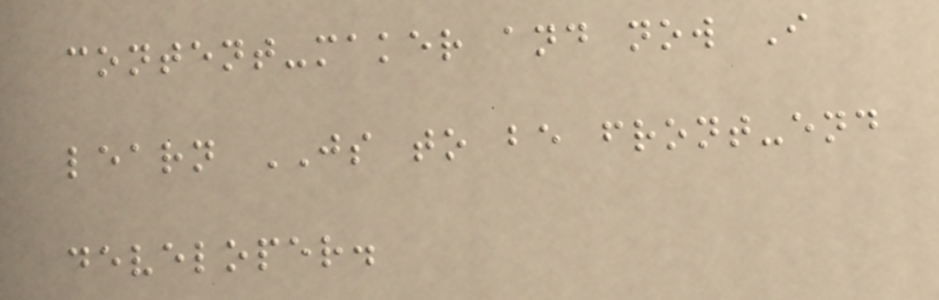content-maker and now I
learn JS to be front-end
developer.
